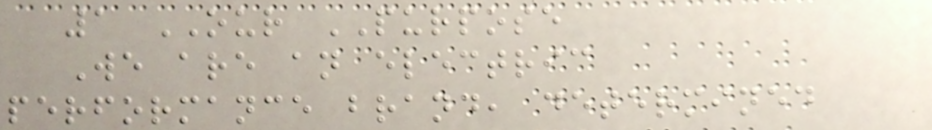1 OUR PURPOSE
We are an electric
performance brand, determined
